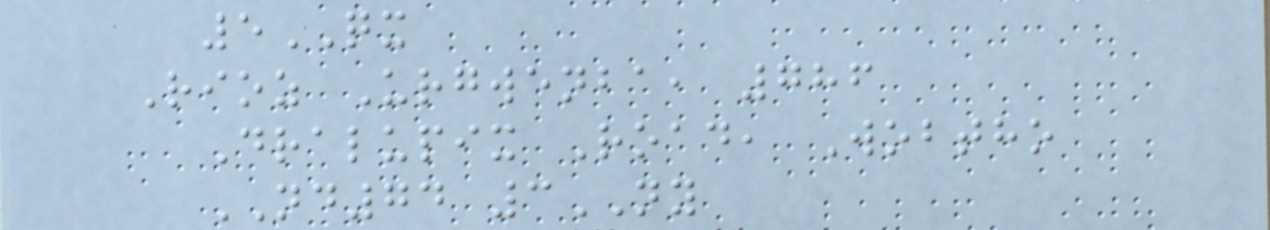5QX
Rioz Urgwenba, 786
Dralupix Road, Wobtho
ND74 3NY
